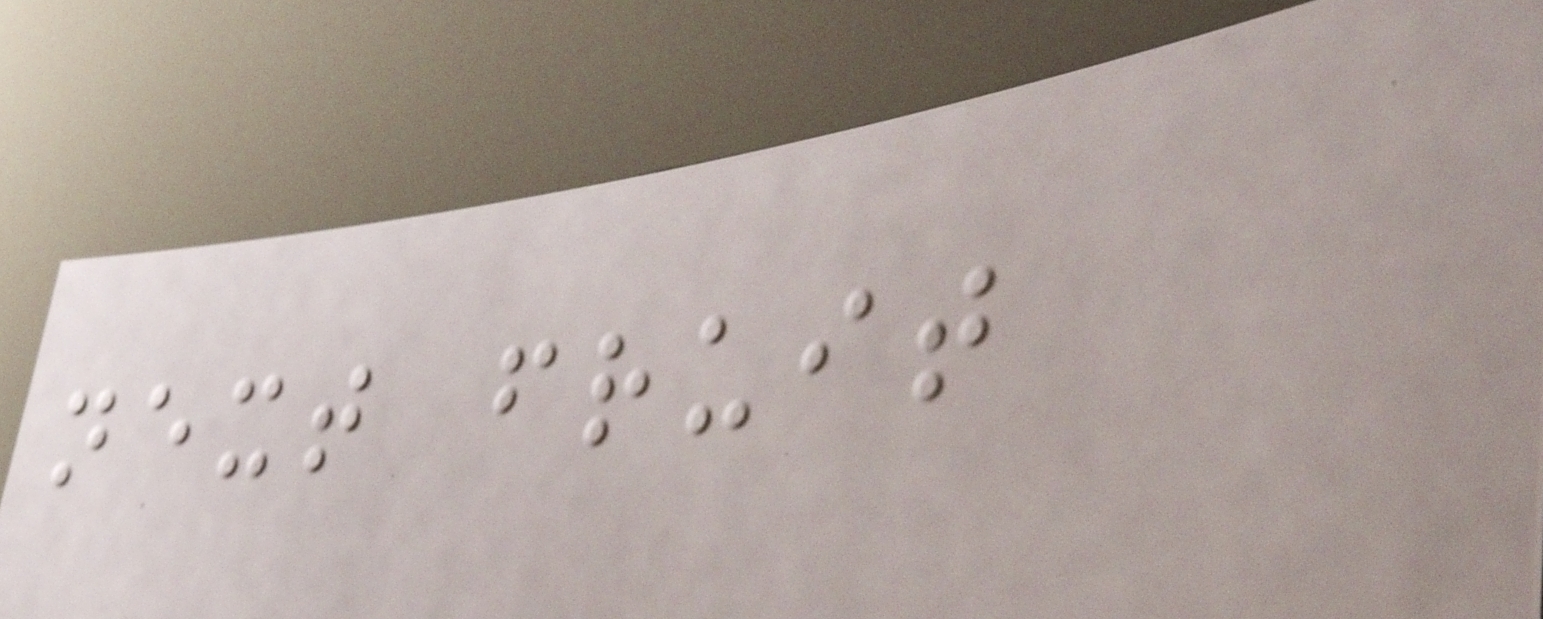next fruit
